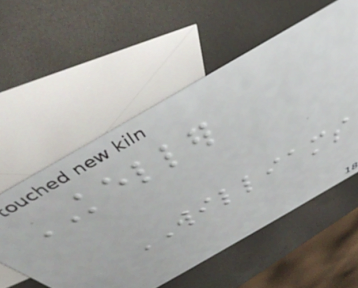KELLER
WILLIAMS
